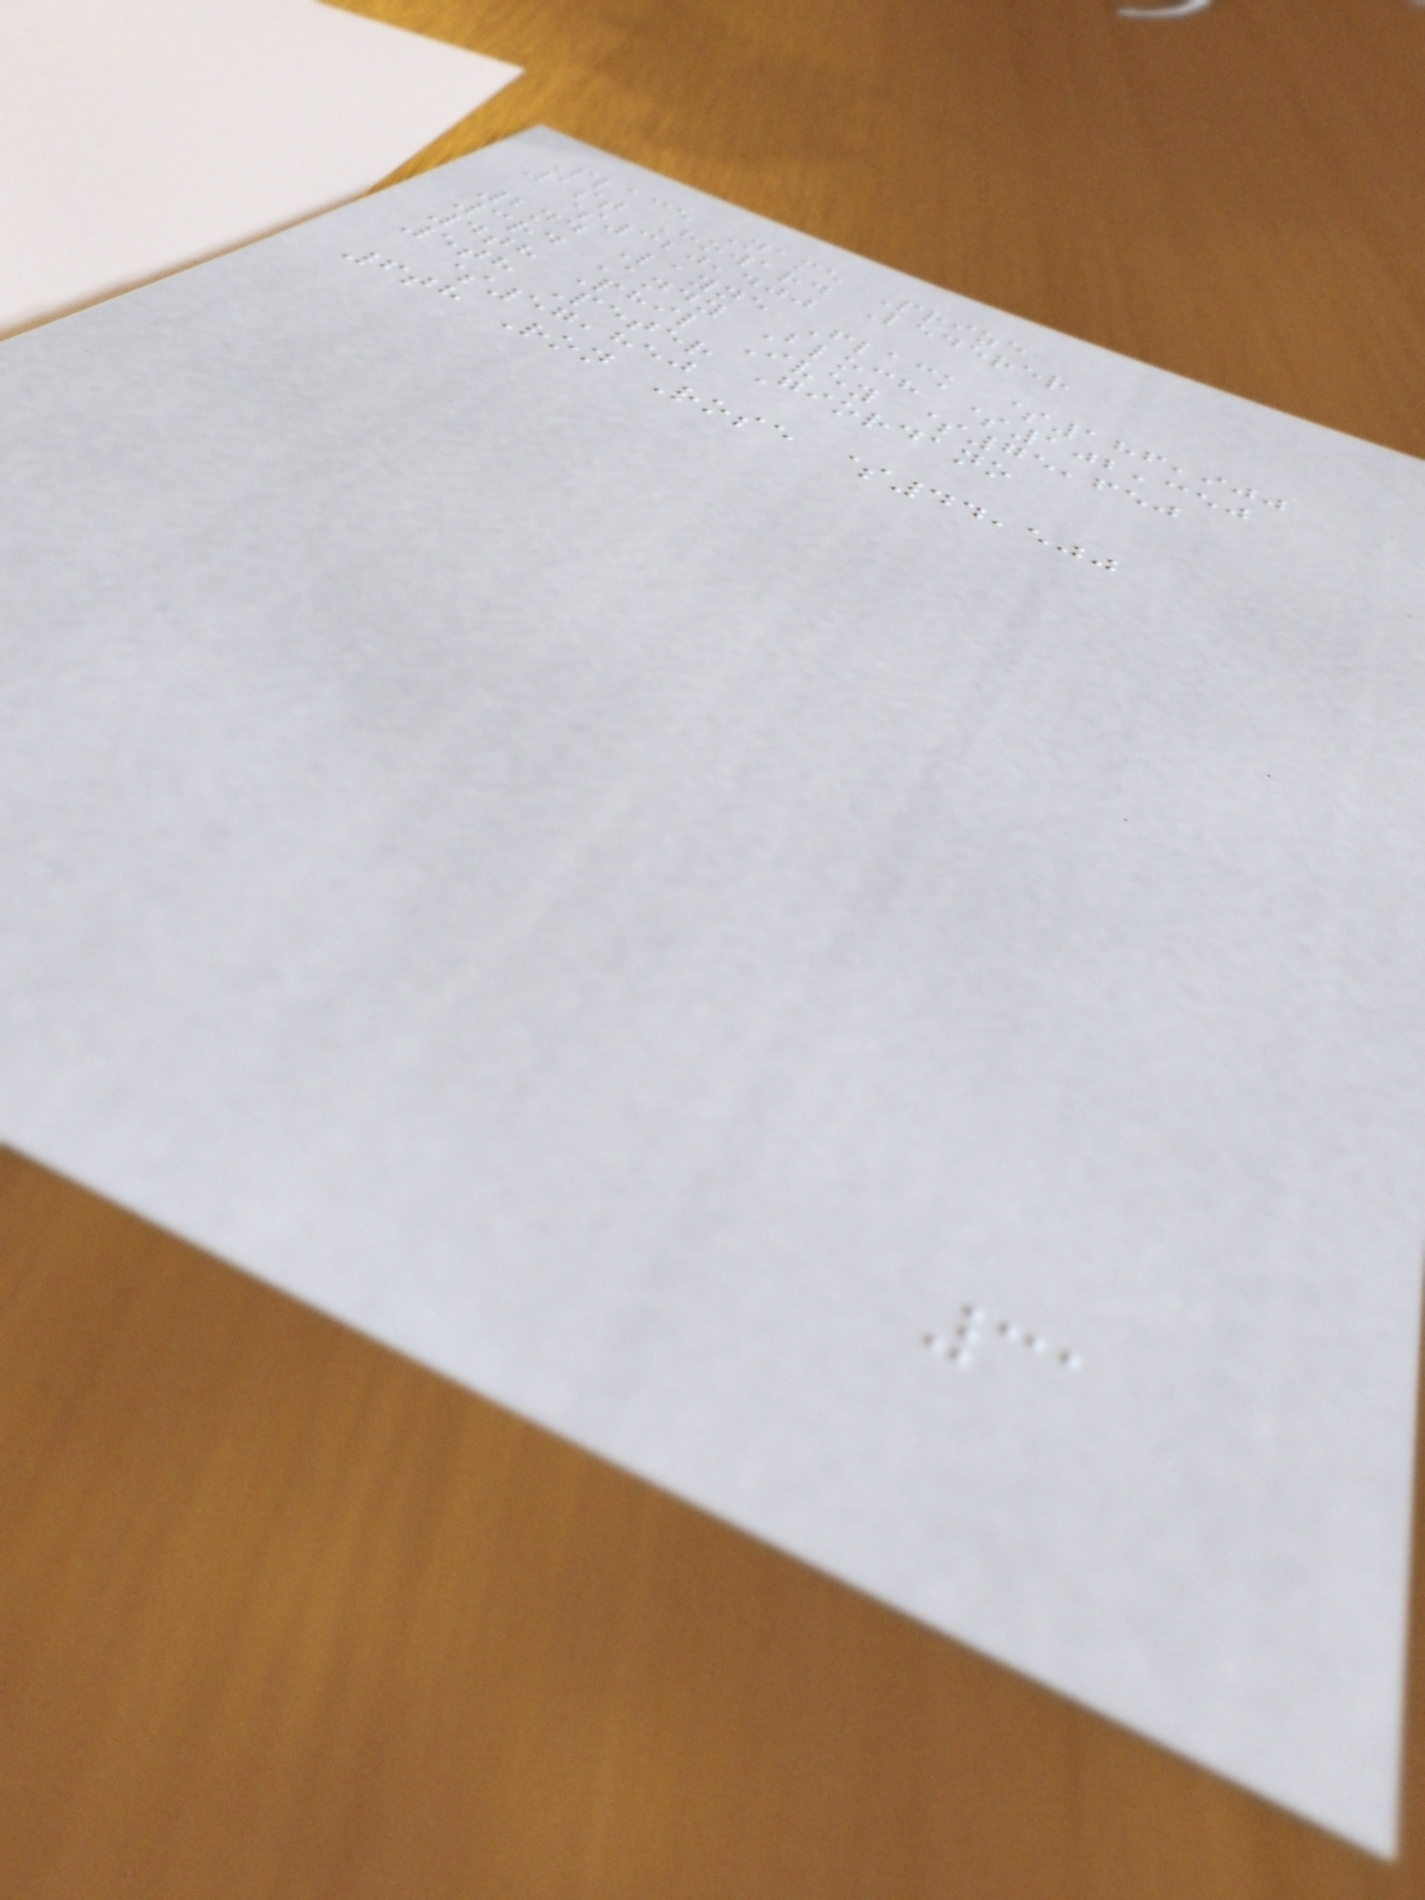Place Name Prize
1st Howard Lederer
$320,400
2nd Layne Flack $186,900
3rd Andy Bloch $102,350
4th Phil Ivey $75,650
5th Peter Giordano
$57,850
6th Ron Rose $44,500
31
